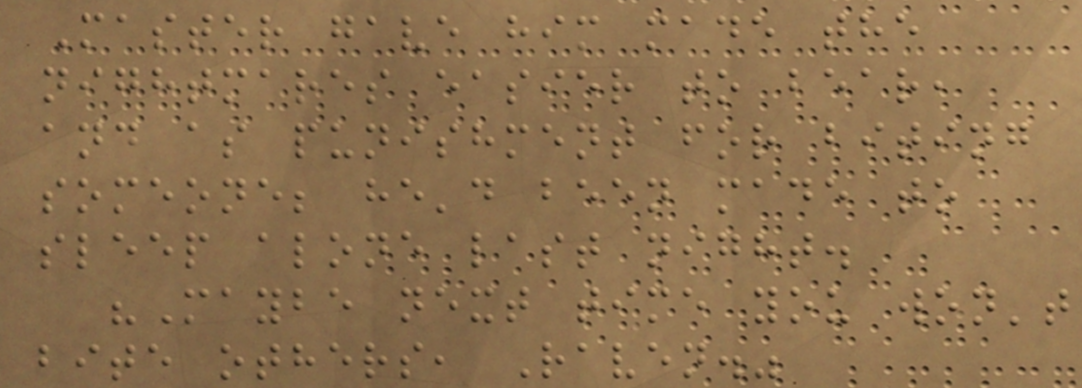Master gave him made the
nightmares easier to bear,
and as punishment for biting
someone; he'd been made to
sleep alone last night.
"Maybe next time you won't
bite others, Raven."
